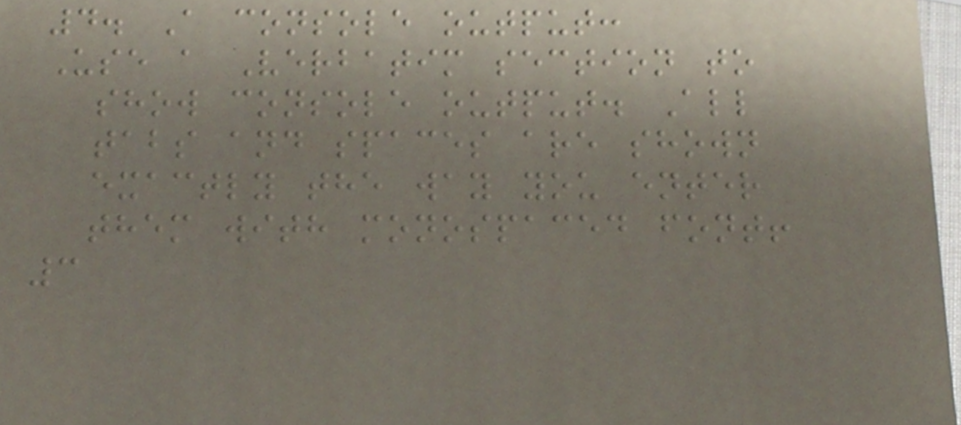4. A console output:
Use a Verbatim section to
show console output. All
tabs and spaces are shown
exactly the way you enter
them with monospaced font!
3
